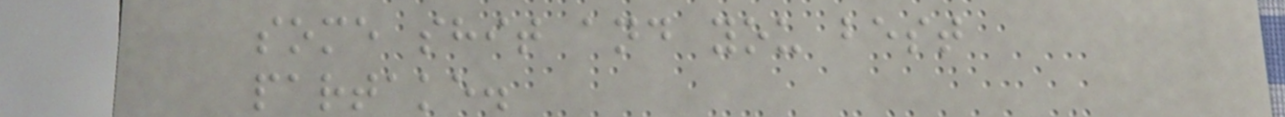some shit and you best
partake.
